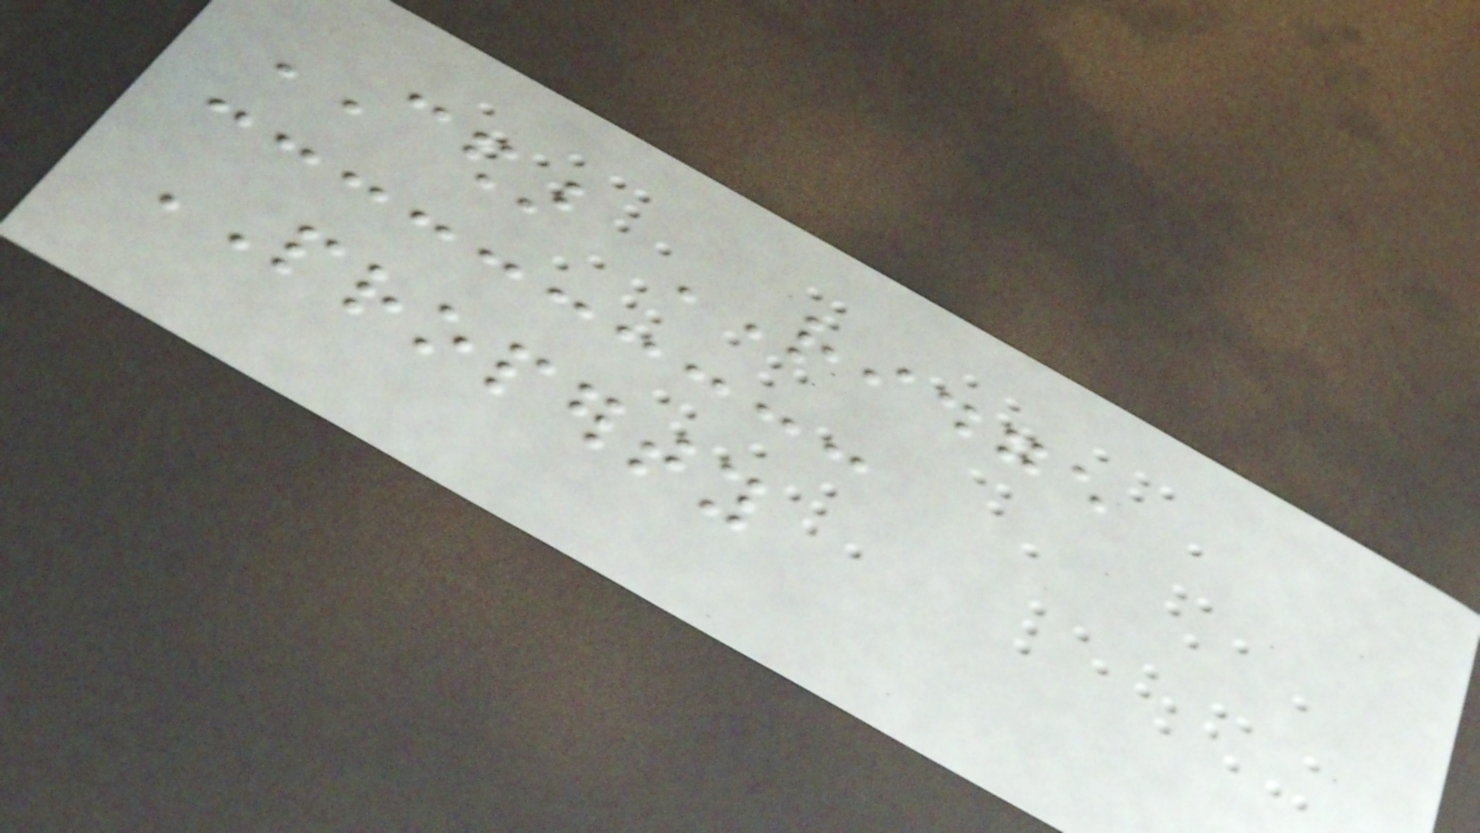CEDAR RIDGE
PROPERTY
